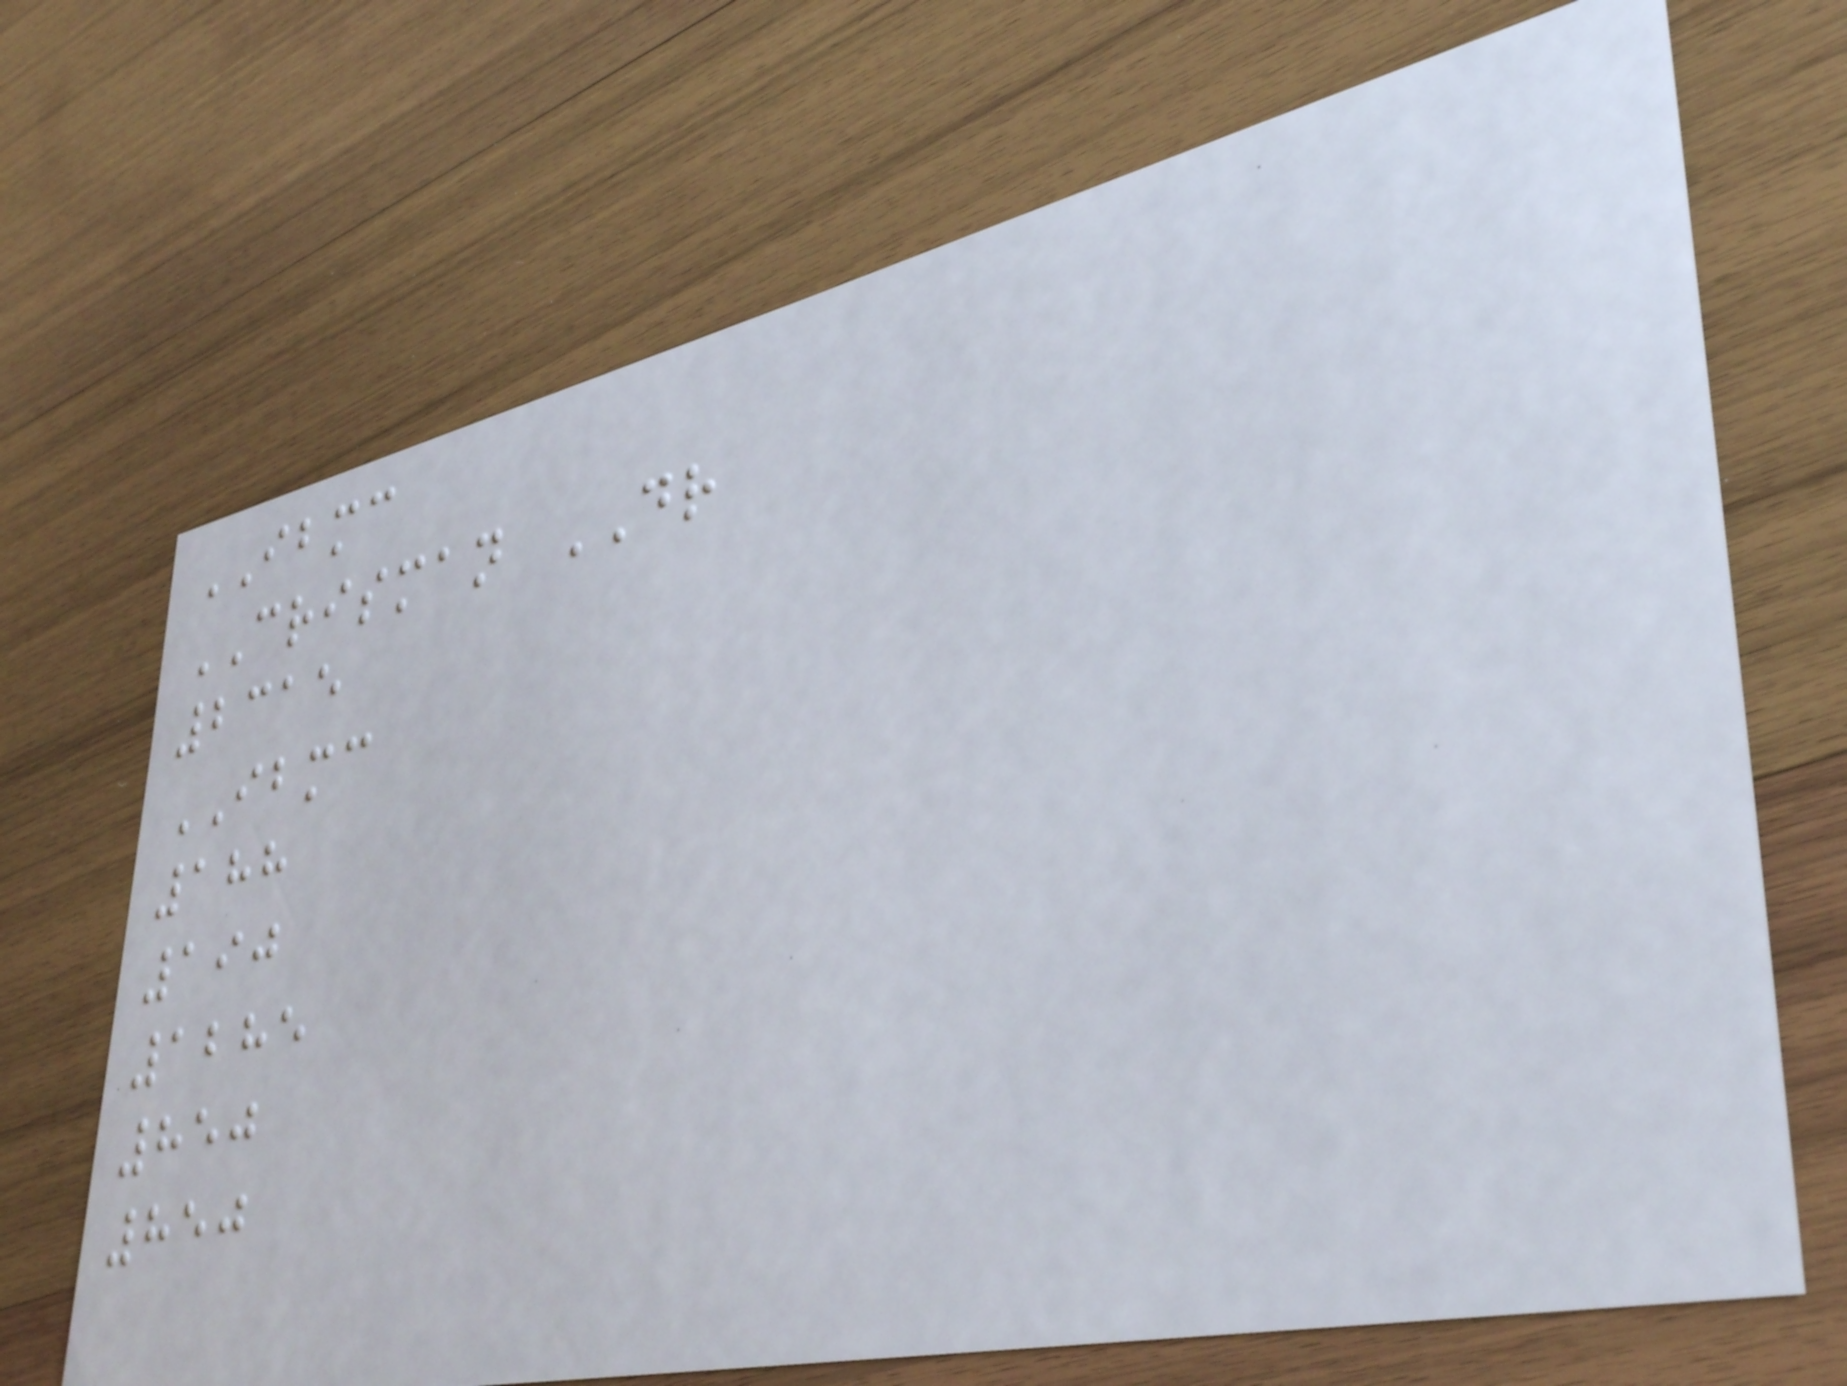IBMC
CRISMAN DR
2315
IBMC
188
190
1285
850
850
